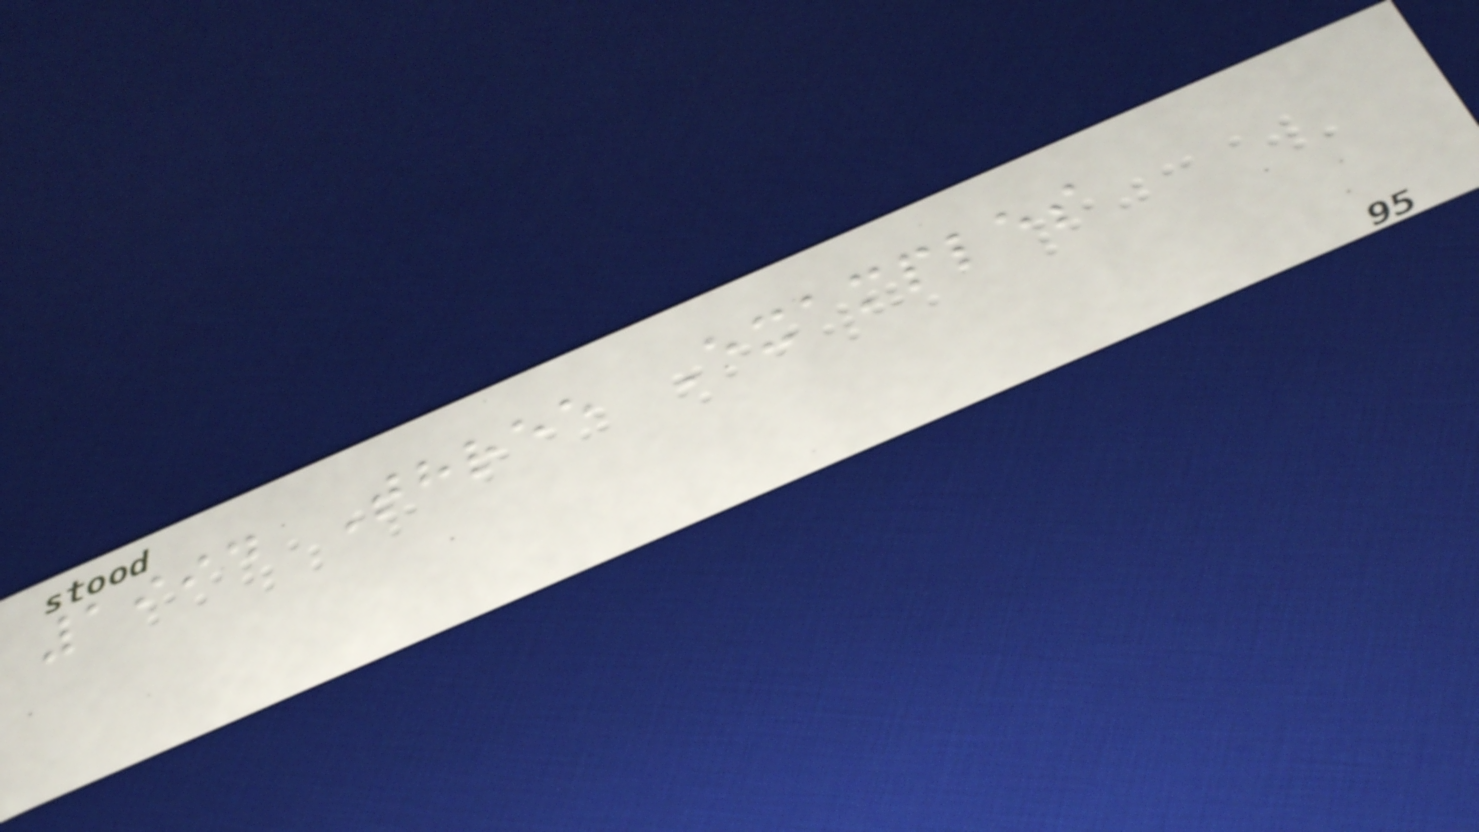1994 Three Examples
